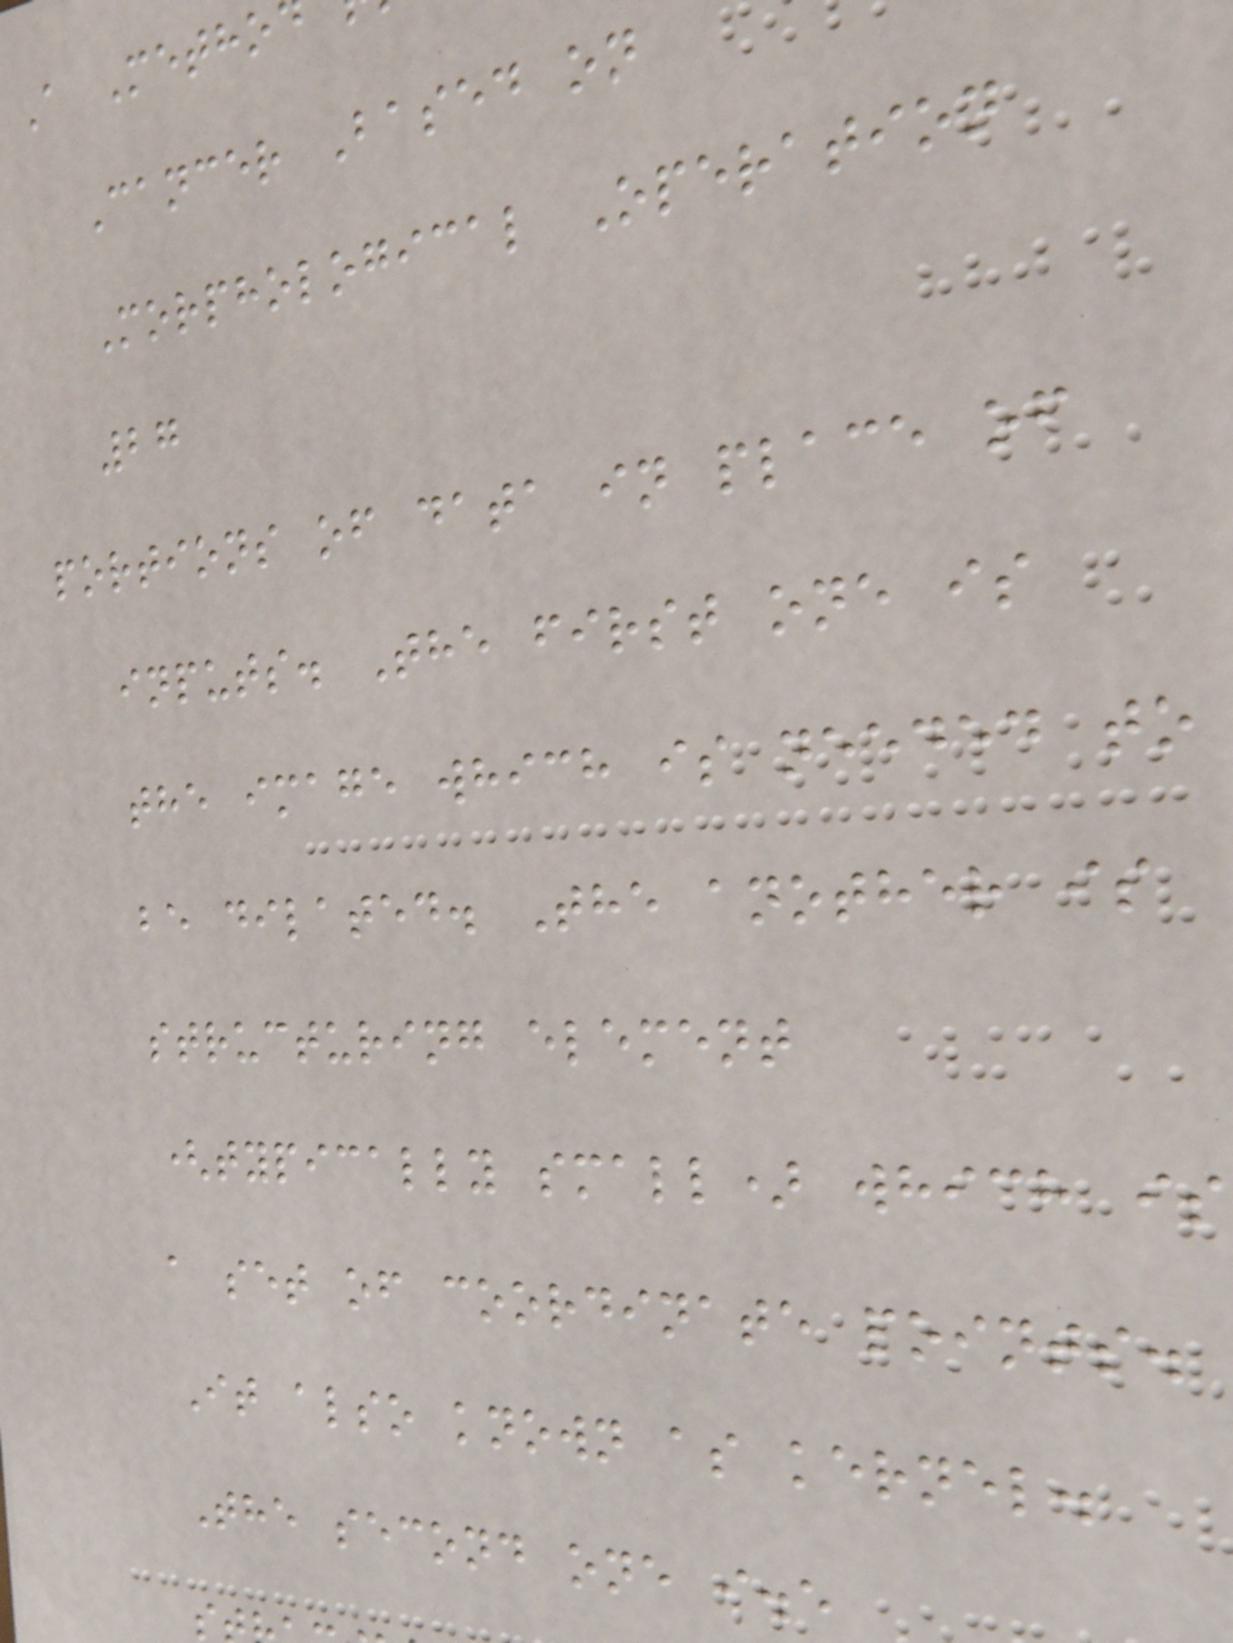A Metho
Cancer Based on
Morphological Operation
27
portions of data in place of
inputs. The first one is
the image which is needed to
be dilated. The another is
structuring element
(typically small) which is
a set of coordinate points.
It also known as kernel.
The second one i.e
